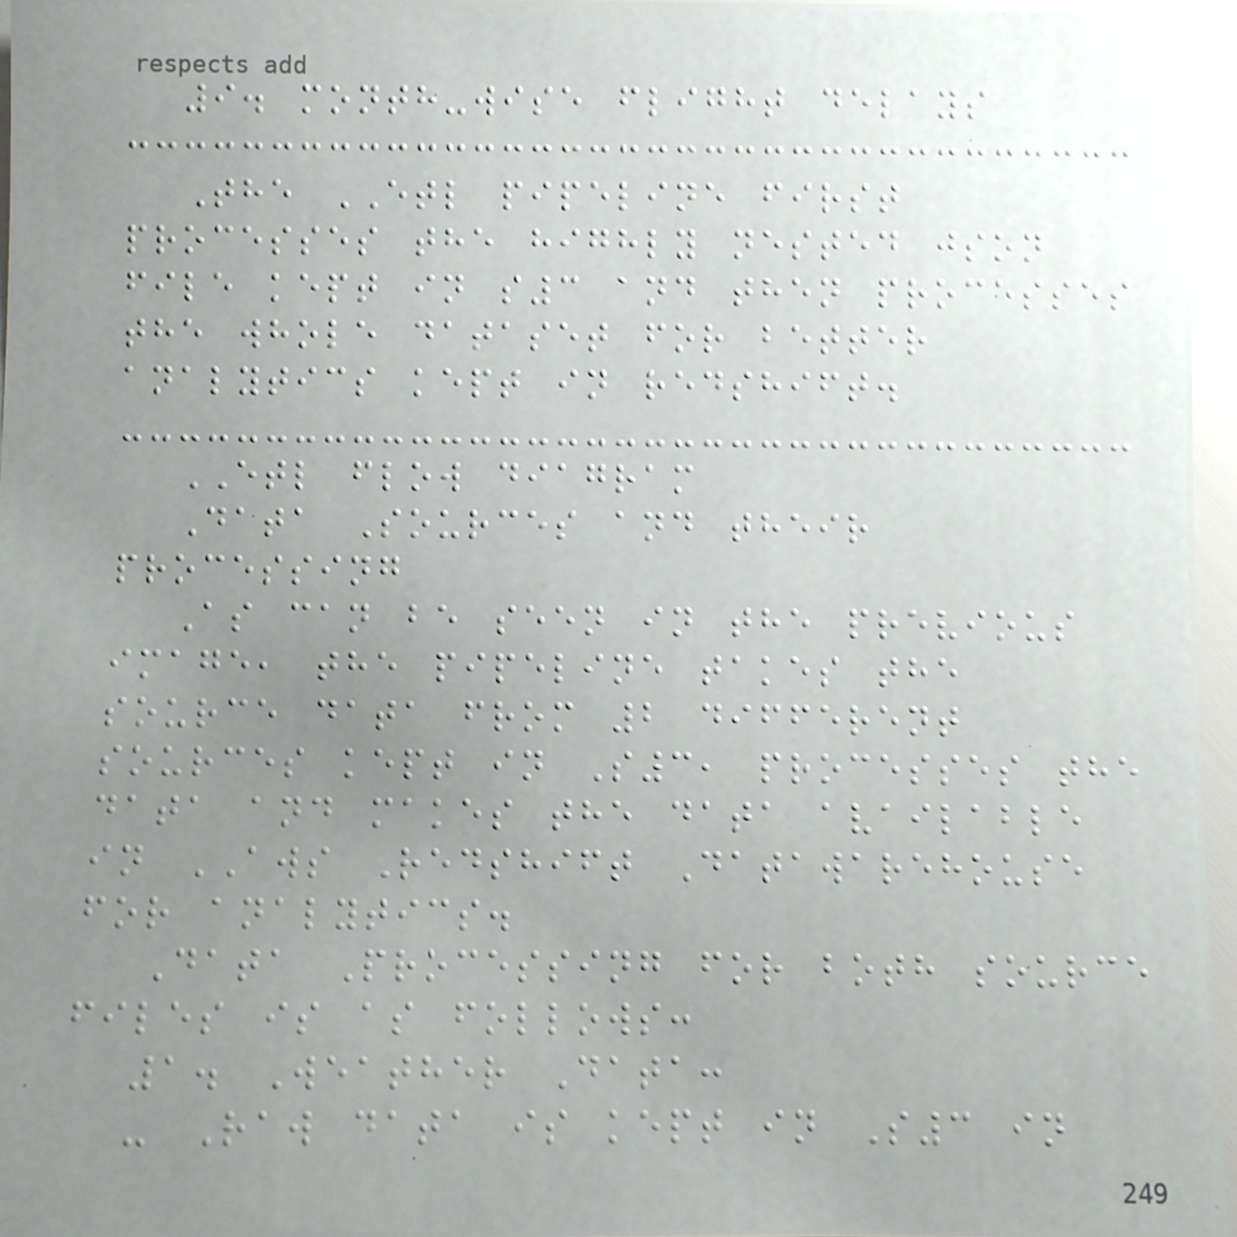9. month-wise flight delays
The ETL pipeline first
processes the highly nested json
file kept in s3 and then processes
the whole dataset for better
analytics kept in redshift.
ETL flow diagram
Data Sources and their
processing
As can be seen in the previous
image, the pipeline takes the
source data from 2 different
sources kept in S3, processes the
data and makes the data available
in AWS Redshift Datawarehouse
for analytics.
Data Processing for both source
files is as follows:
1. Weather Data:
- Raw data is kept in S3 in
